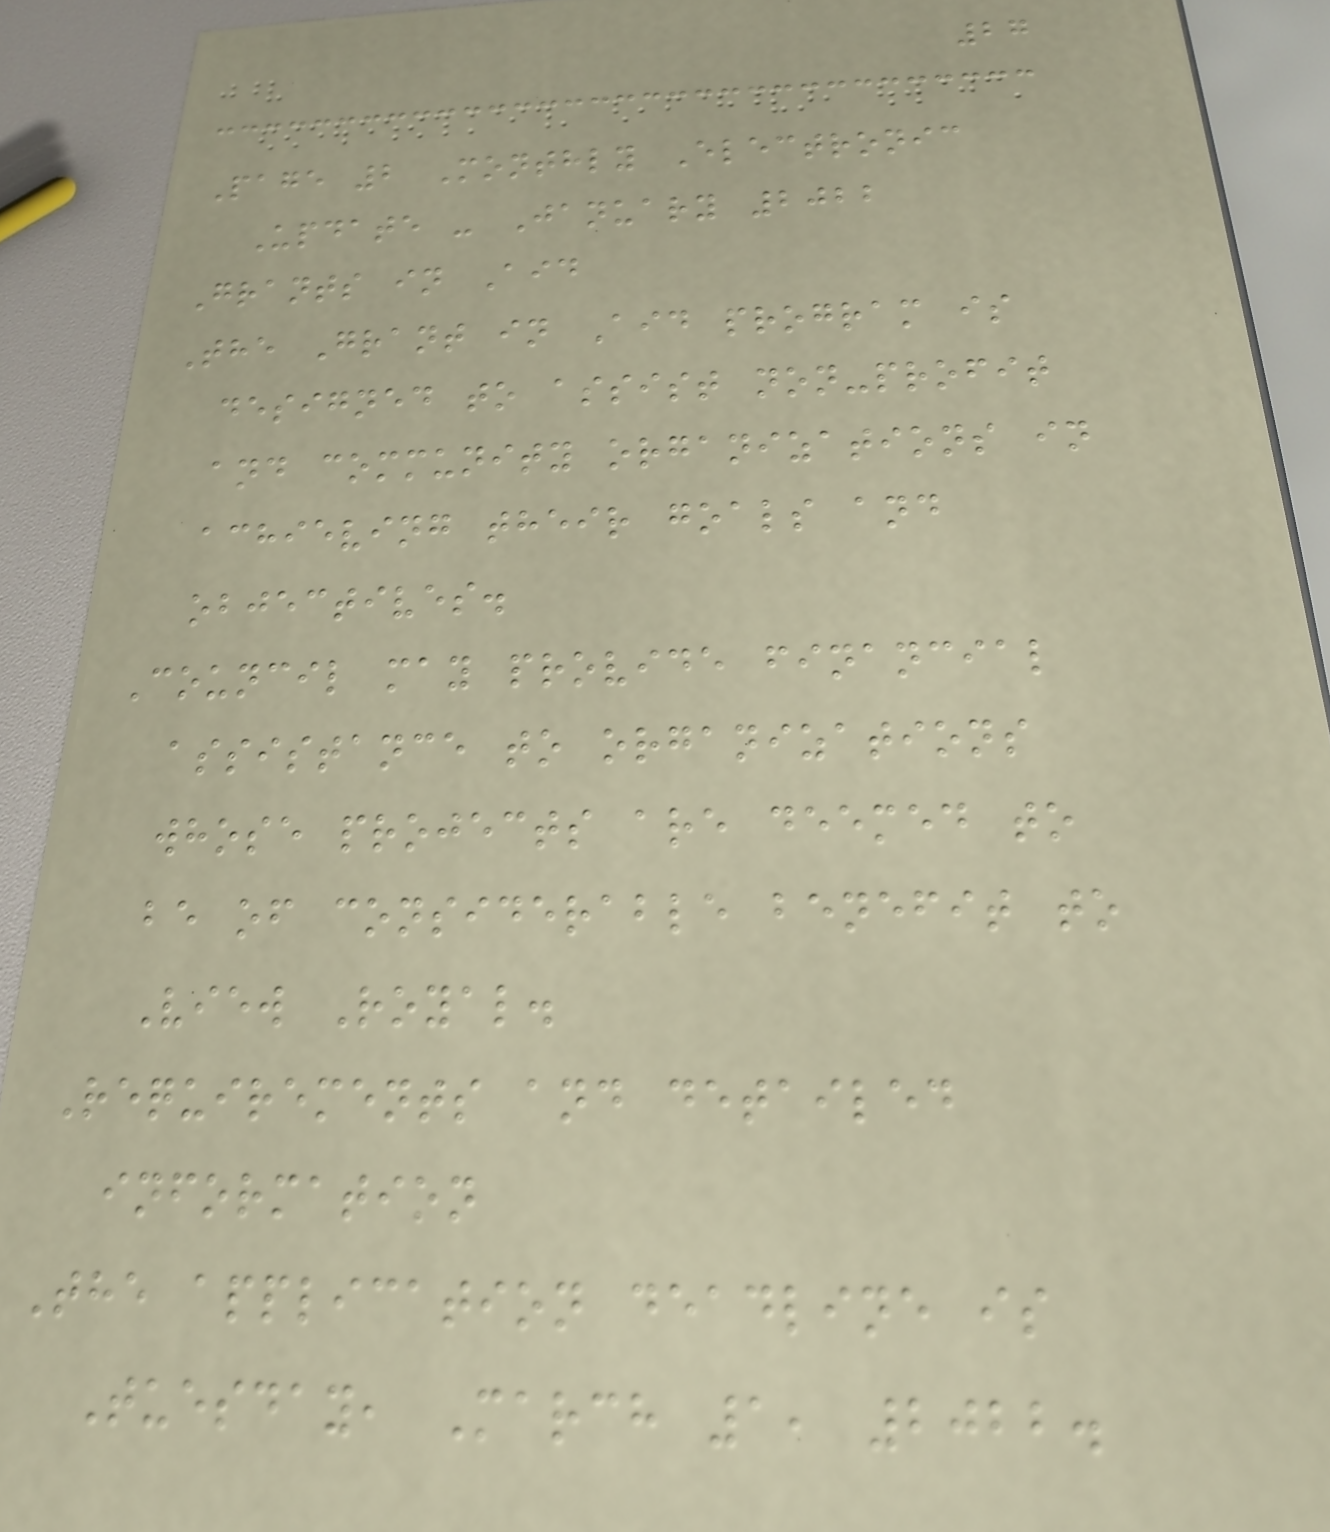27
Page 2 Monthly Electronic
Update - January 2022
Grants in Aid
The Grant in Aid program is
designed to assist non-profit
and community organizations in
achieving their goals and
objectives.
Council may provide financial
assistance to organizations
whose projects are deemed to
be of considerable benefit to
View Royal.
Requirements and detailed
information
The application deadline is
Tuesday, March 1, 2022.
